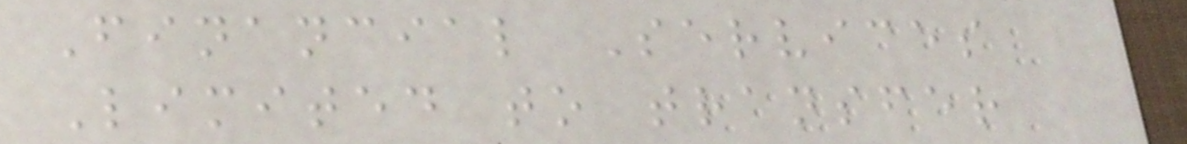Financial Services
Limited to transfer
